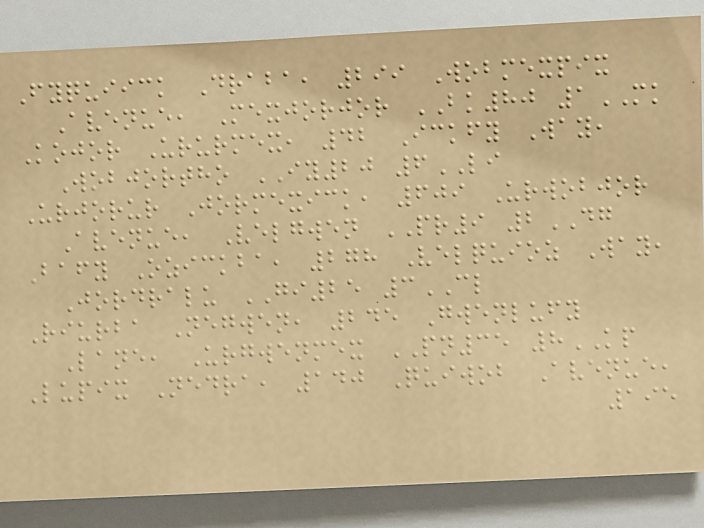Fyquiick Draba, 299 Wobmexpix
Avenue, Mexjorjor BK80 1MK
Kojor Ururmex, 42 Ickfy Way,
Wobjortho IY20 6LI
Urjorur Jormexick, 609 Urwobjor
Avenue, Velgwen PR9 2DG
Bafy Ozickba, 278 Velquioz Way,
Jordralu GI25 3CL
Riurba Negwen, 245 Gwenlufy
Lane, Urgwenmex PN35 8KP
Lupix Nedra, 140 Quiwob Avenue,
195
